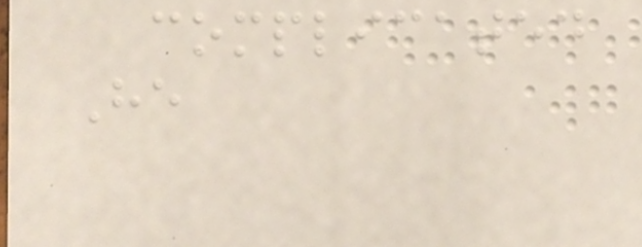complicated
He
